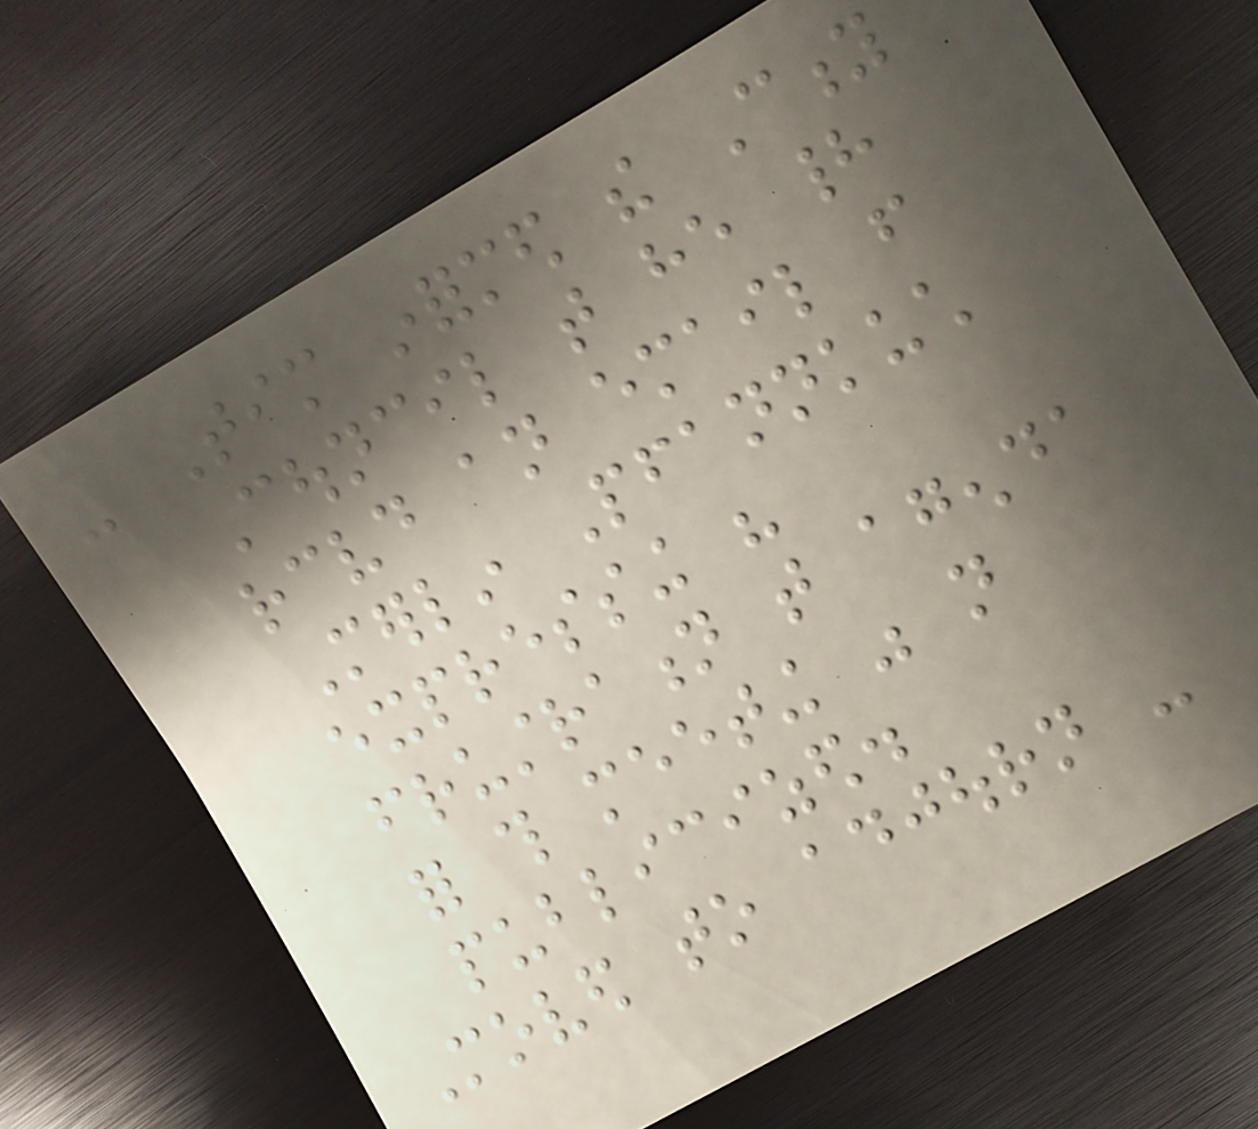- Tim informed the City
Council that he had
received an email from
Merlin Pfannkuch
expressing his
frustration that agenda
for this meeting was not
publicized.
Moved to adjourn -
